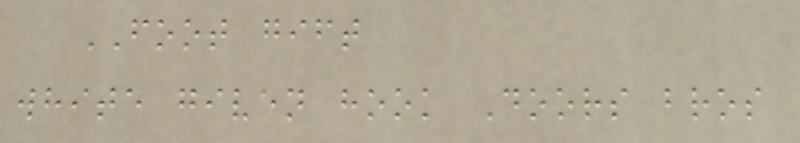FOOT gift
white given hook Doors bros
